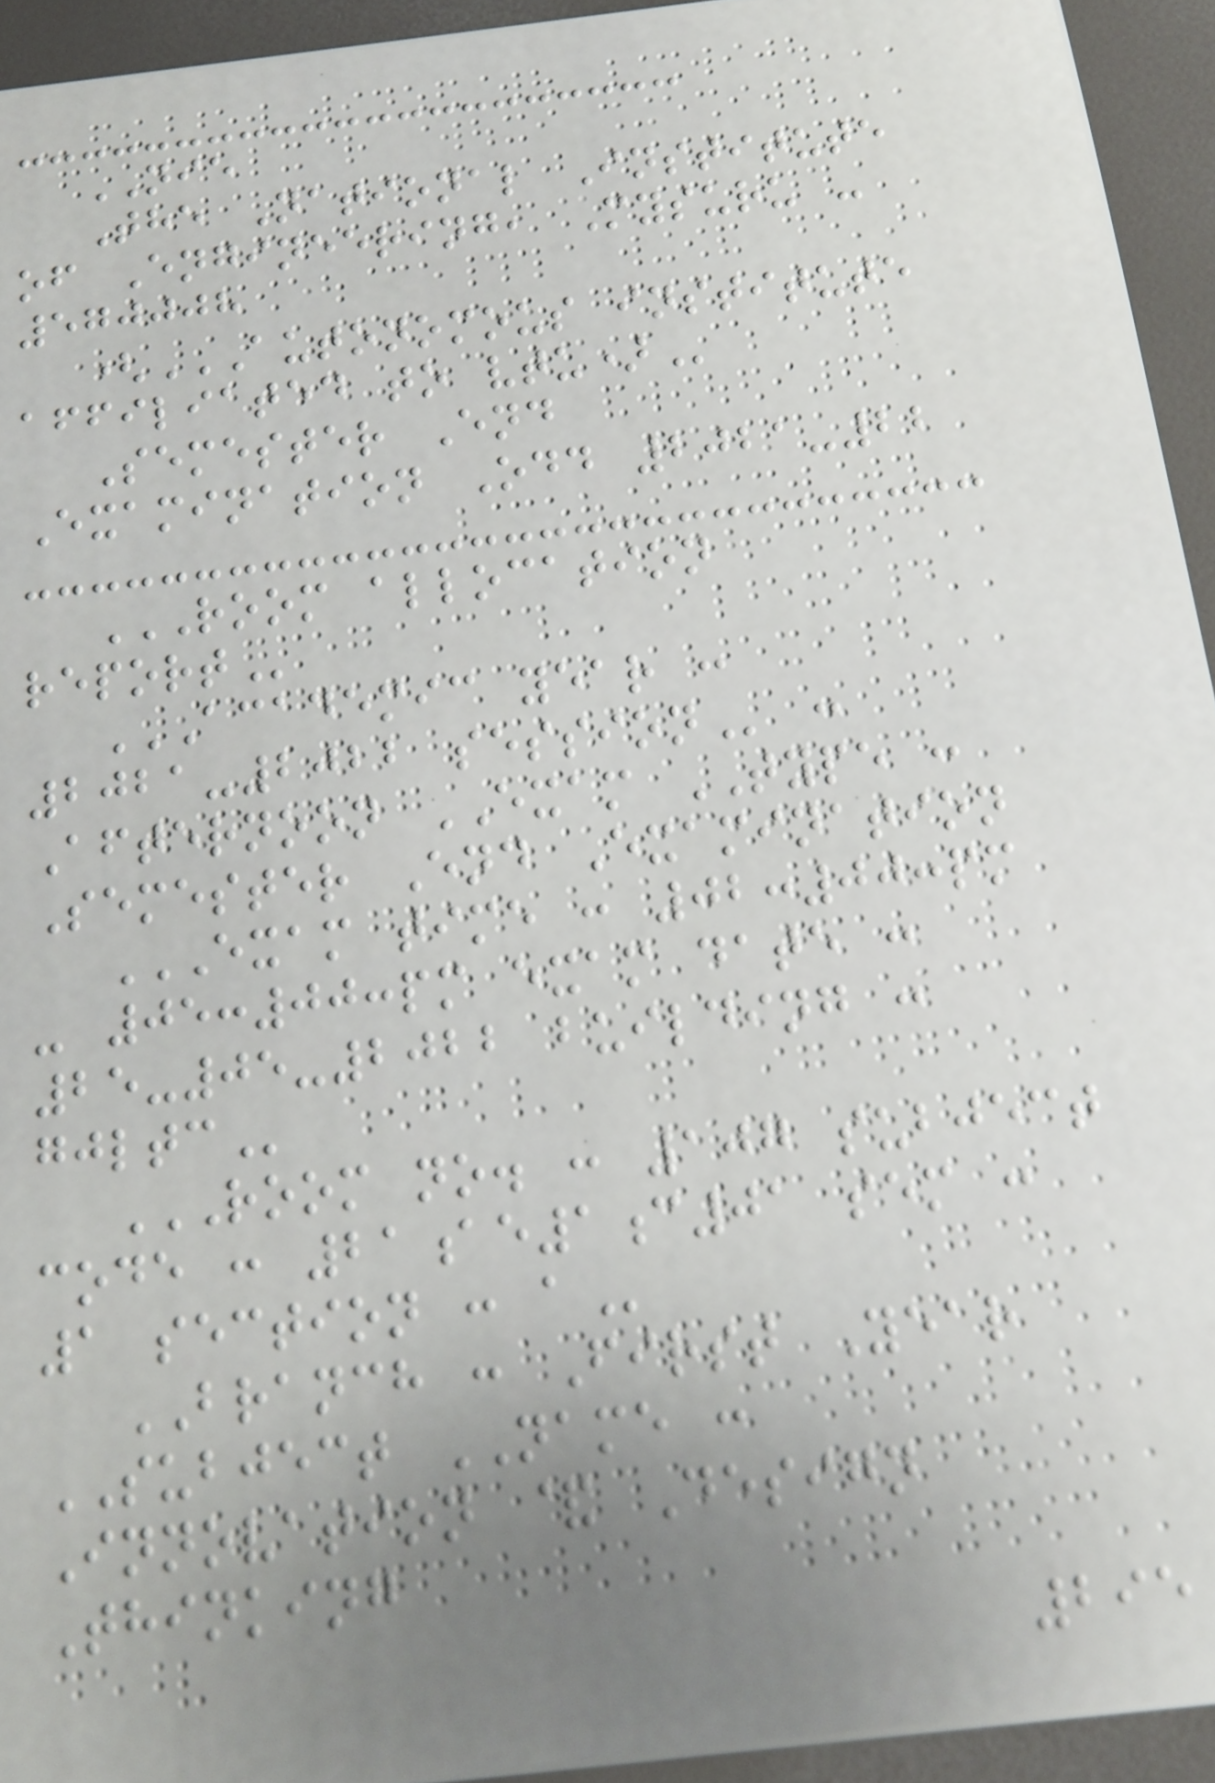NIE
The National Institute
of Engineering, Mysuru -
570008
(AUTONOMOUS INSTITUTE
AFFILIATED TO VTU)
Semester End
Examination Odd 2021-22
ROOM ALLOCATION
REPORT
ACADEMIC YEAR :
2021-2022 SESSION :
Afternoon EXAM TYPE :
Semester End Examination
EXAM TIME : 02:00:PM
- 05:00:PM EXAM DATE :
25-05-2022 BUILDING :
GJLTC
ROOM NO. : 107 SUBJECT
CODE : 21AE1C01 SEM :
1 SECTION : A
BRANCH : First Year
SUBJECT NAME :
Innovation & Design
Thinking
295
